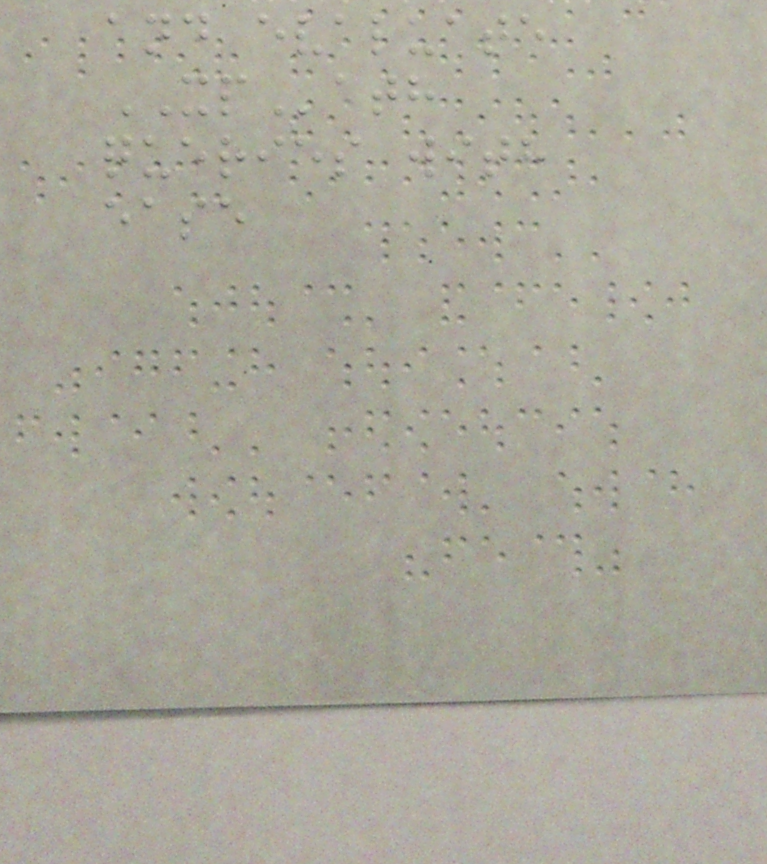and evaluate
XPath
queries with
ease
